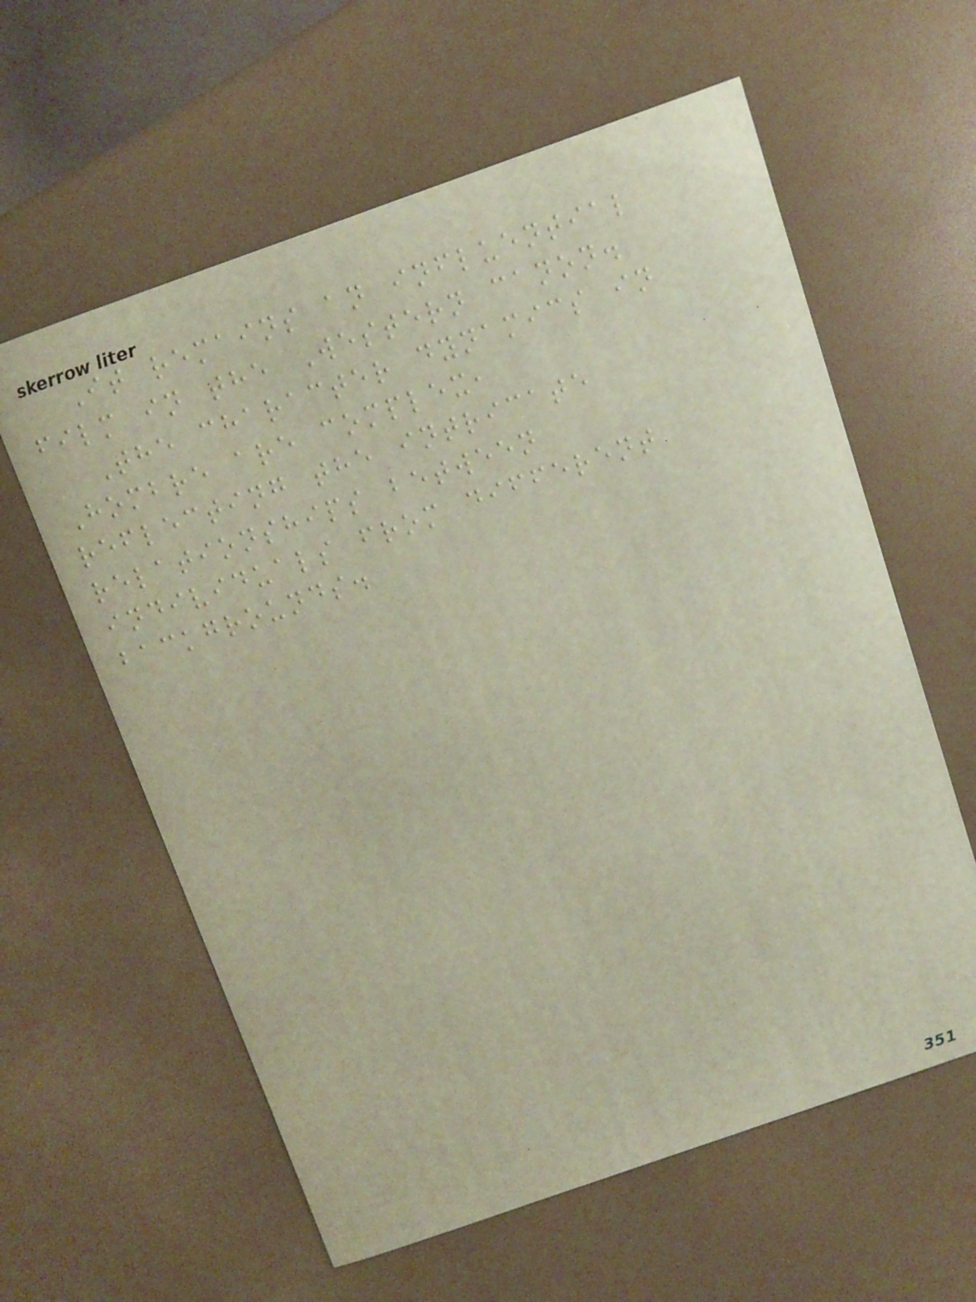It remains an influential
film in the Western canon.
The character dynamics in
Hombre are complex,
reflecting the intricate
relationships between
individuals from different
backgrounds.
